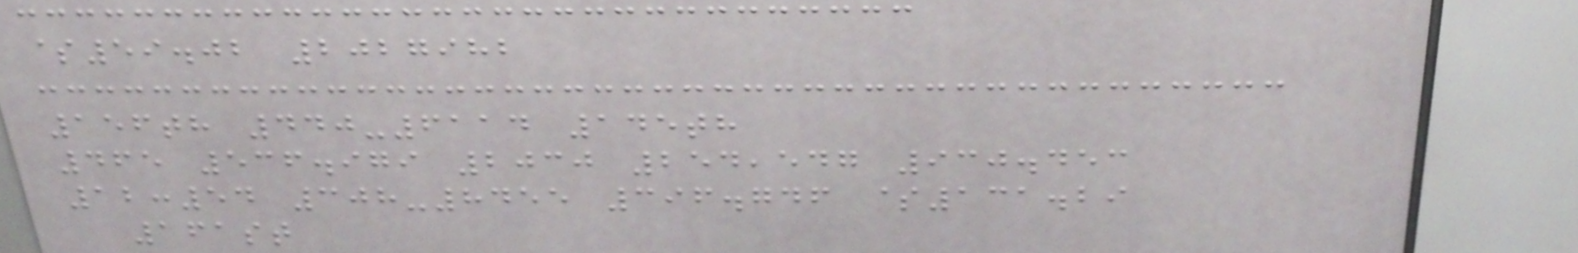$59.02 2027982
156th 440-6114 145th
465 536.979 2030 254,547 930.453
12:54 308-8455 396.746 $131.29
161st
